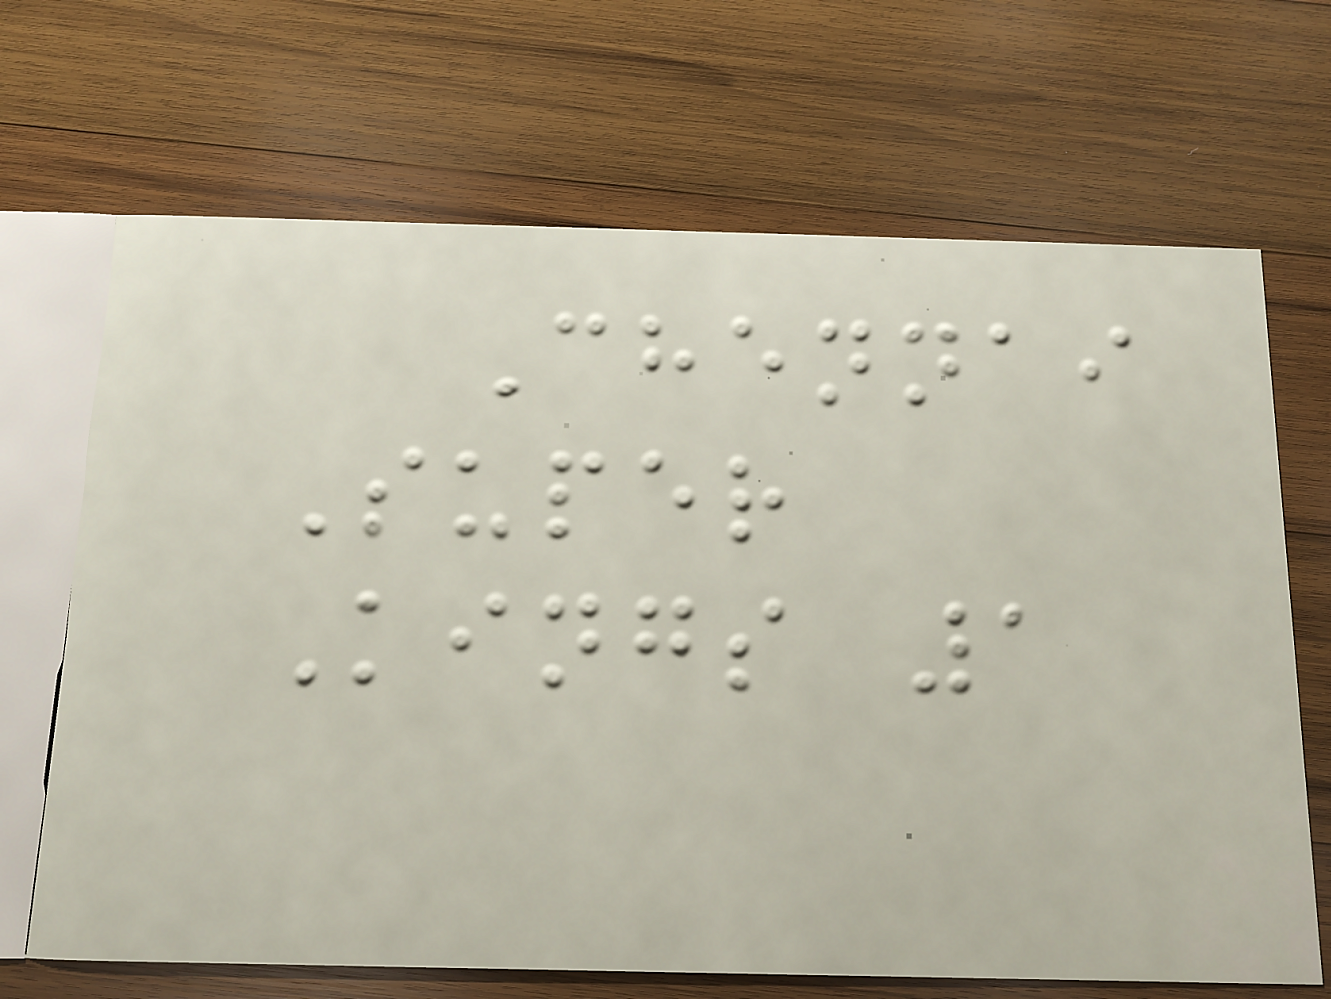Chennai
Super
Kings 1
